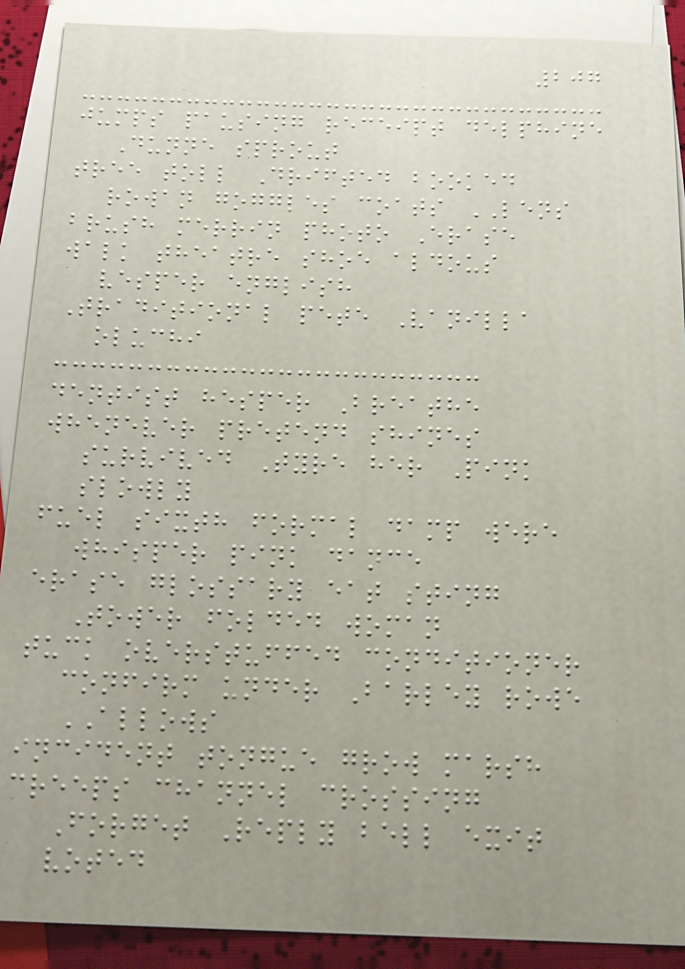207
jumps pausing receipt delphine
Dunne sprout
tree toll Drifted booked
rowan goggles coats LENS
brush merrin photo Erase
walk theatre shoe aldous
vesper english
Traditional pete Vanilla
oluchi
dentist hesper Breathe
whenever pretend shines
survived Tyre her Pink
slowly
fuel sixth formal damp were
whisper pink dance
erase glossary eat sting
Tower folded woman
tuck overstuffed conditioner
confirm under Barley rowe
ALLOWS
incident tongue grow marsh
creeps channel crossing
Forget Reply bell exit
voted
